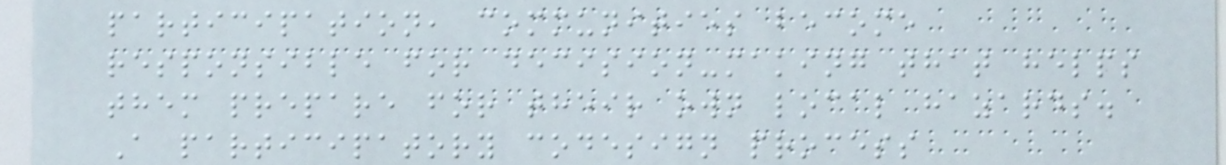participation, communities become
responsible for decision-making that helps
them prepare for their own local hazards.
A participatory codesign process
